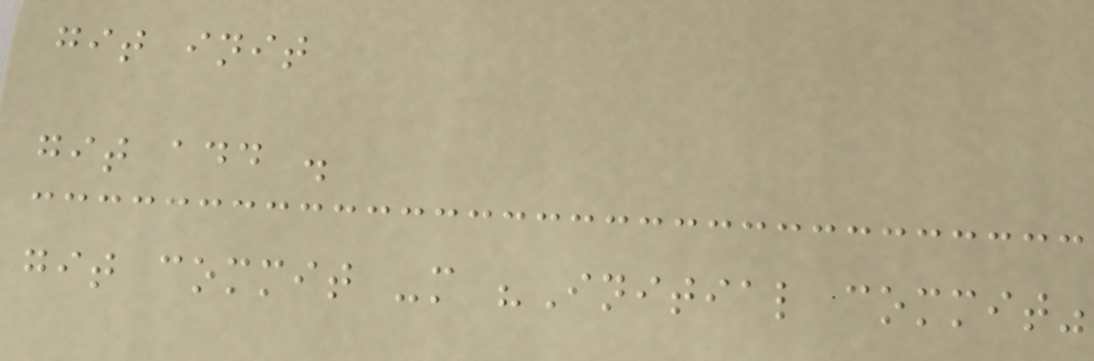git init
git add .
git commit -m "Initial commit"
